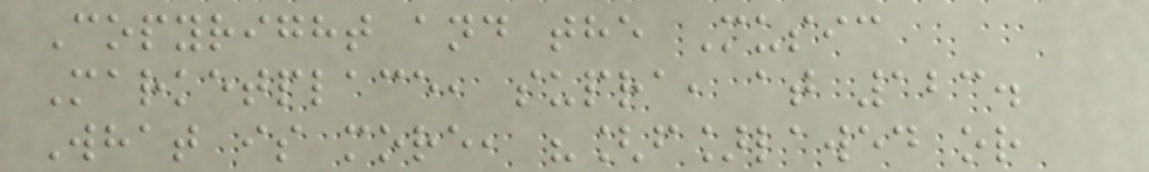Copyright and the Music
Marketplace, supra, at 123.
What is more, "[f]lawed or
